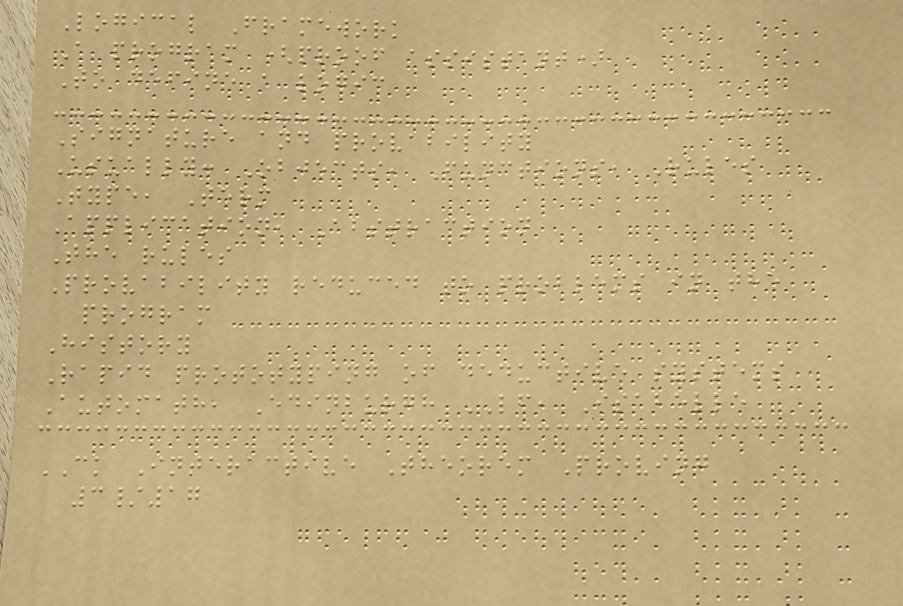Logical Framework
A program (proof assistant)
To define a logic
Signature and provability
Usually: Objects, Functions, Rules
Type, Term
Application, Abstraction
The rules
Provability reduced to problems in the
program
History
Rapid prototyping of deductive systems
Automath, Edinburgh LF, Isabelle
CK Interactive Theorem Proving
3/17
